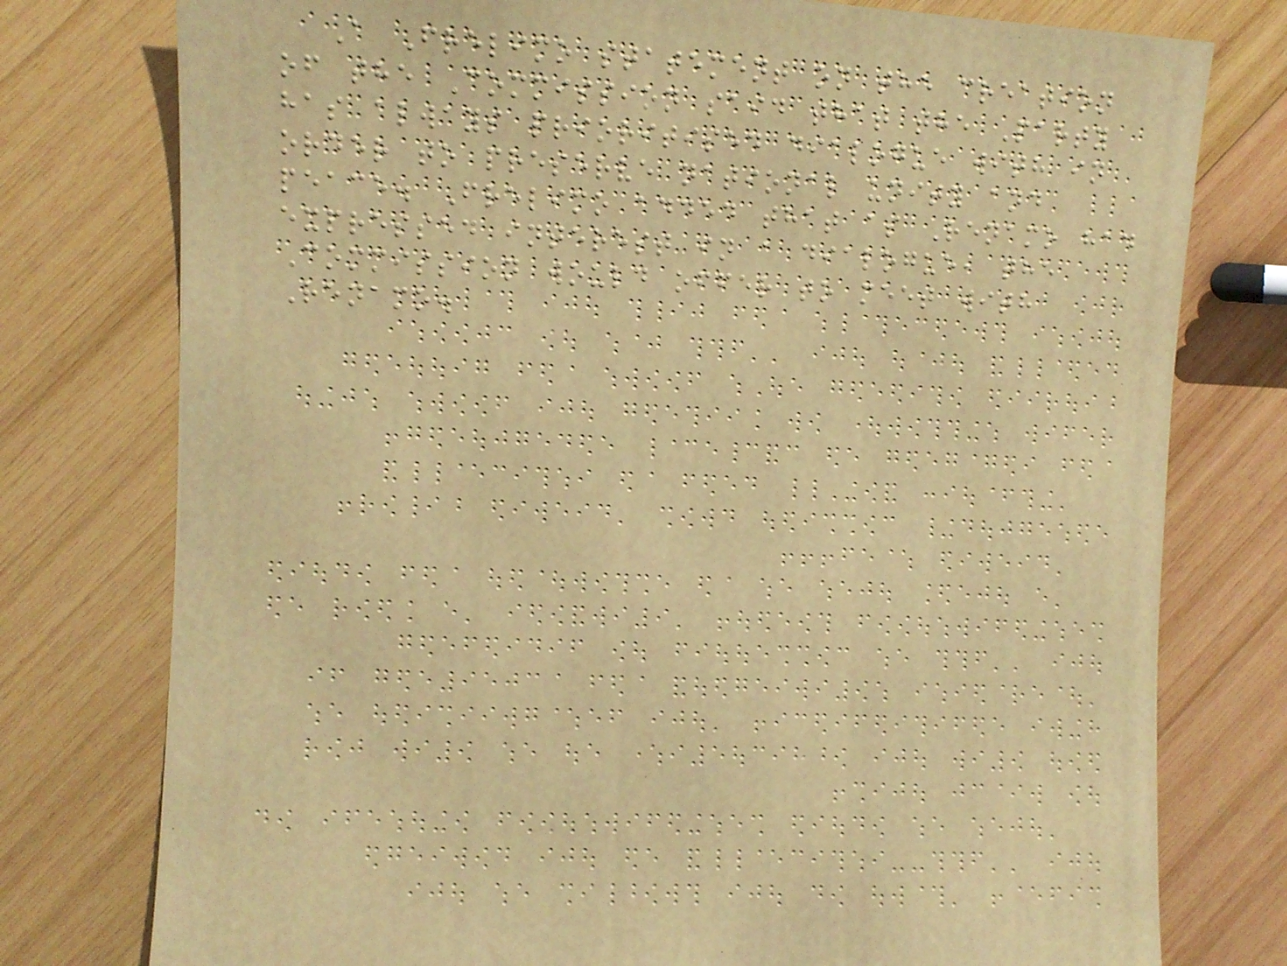A Frelimo statement on the creation
of the Commission said that the Party
has always prioritised dialogue with in
order to preserve national unity and
peace. Frelimo added that as Renamo had
expressed interest in a dialogue, the
Commission would offer to meet with
Renamo.
